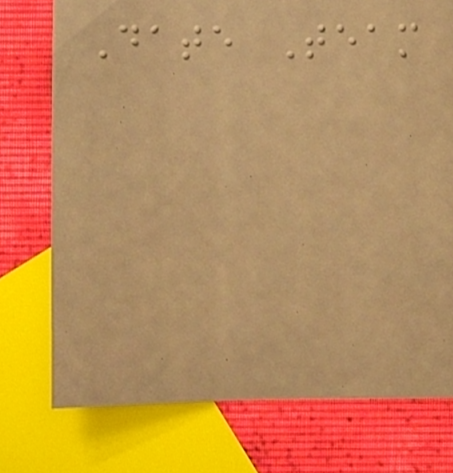Date Team
